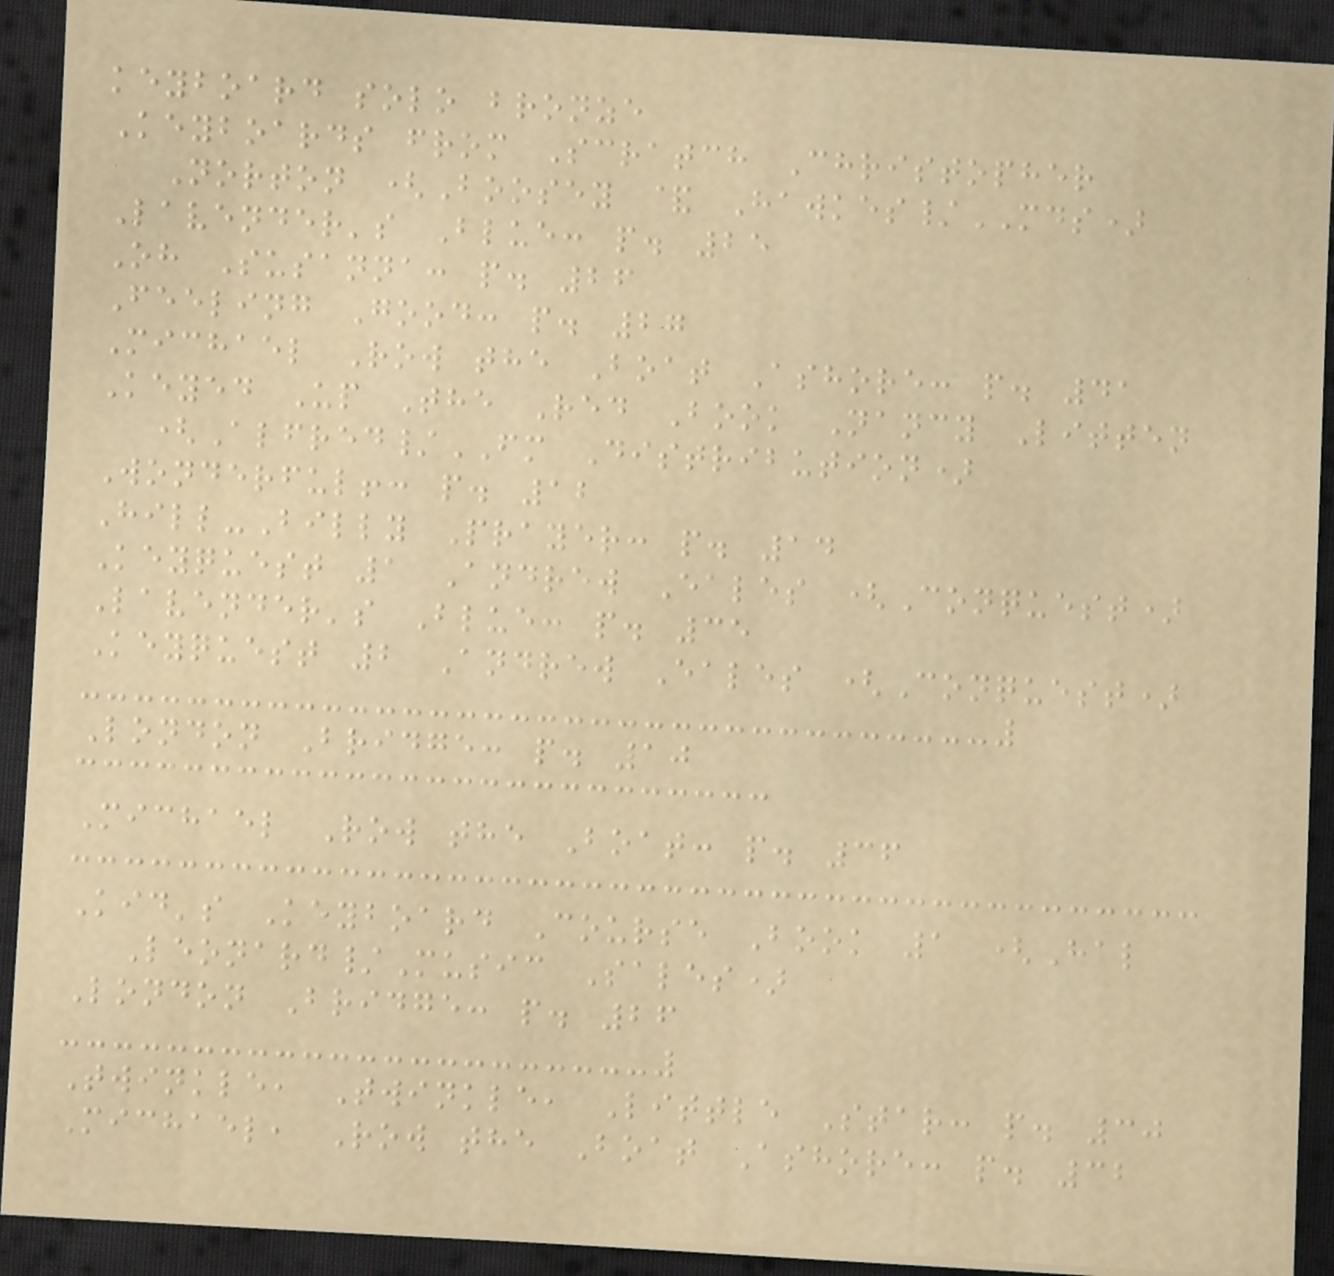keyboard solo bronze
Keyboards from Scratch Christopher
Norton (Boosey & Hawkes/MDS)
Lavender's Blue: p. 25
Oh Susanna: p. 26
Feeling Good: p. 27
Michael Row the Boat Ashore: p. 41
Keyed Up The Red Book Nancy Litten
(Alfred/FM Distribution)
Wonderful!: p. 12
Hill-Billy Prayer: p. 14
Keyquest 1 Andrew Eales (Conquest)
Lavender's Blue: p. 35
Keyquest 2 Andrew Eales (Conquest)
London Bridge: p. 10
Michael Row the Boat: p. 36
Kid's Keyboard Course Book 1 (Hal
Leonard/Music Sales)
London Bridge: p. 26
Twinkle, Twinkle, Little Star: p. 30
Michael, Row the Boat Ashore: p. 32
